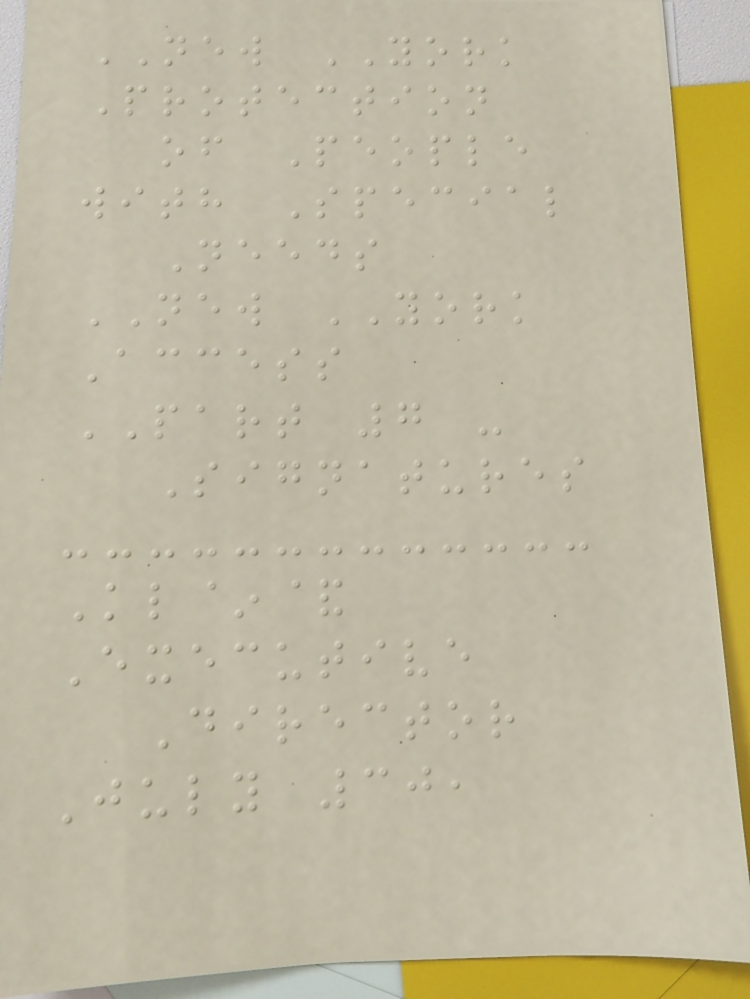NEW YORK
Protection
of People
with Special
Needs
NEW YORK
Access
PART 7 -
Signatures
Kl~&
Executive
Director
July 30,
